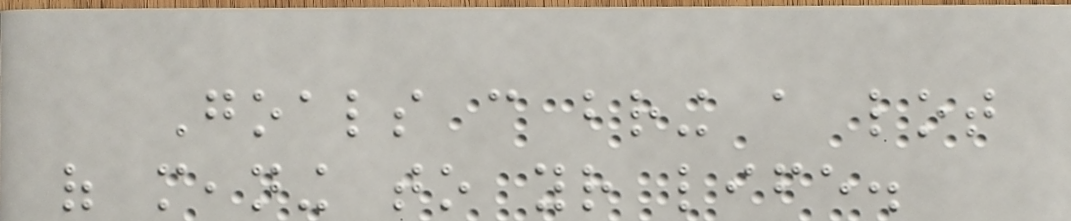Goals can bring a lot
of meaning to your life.
